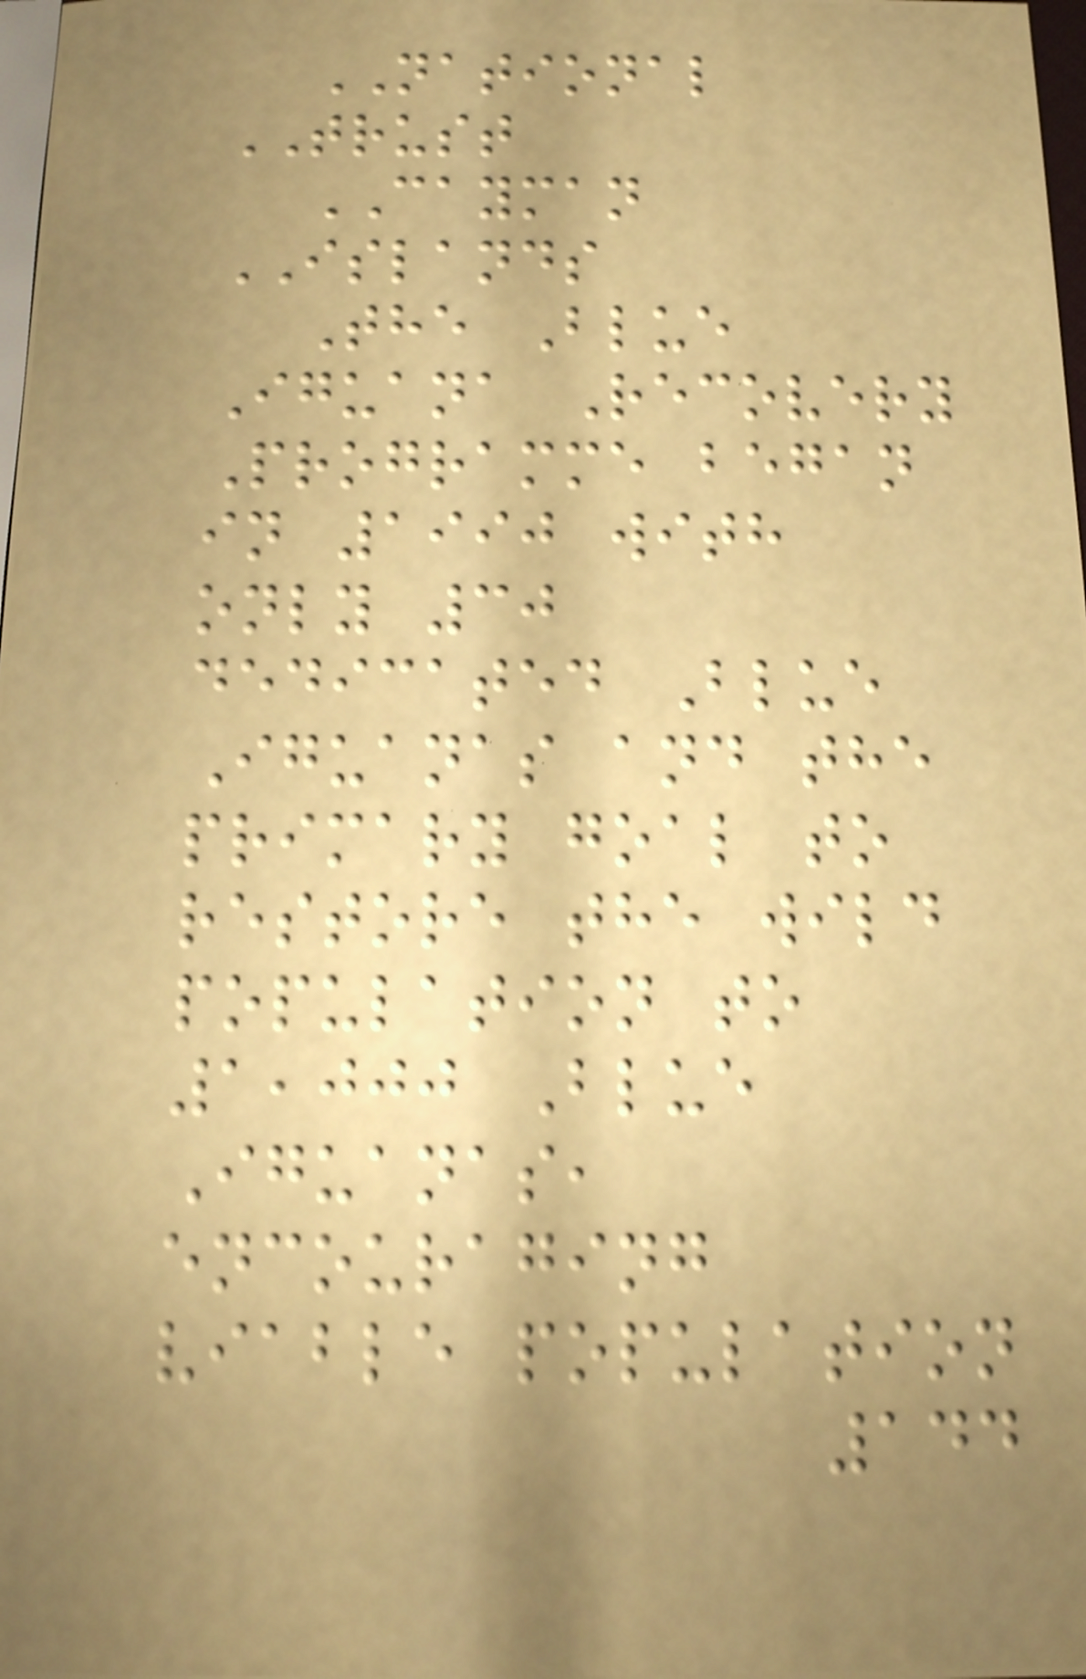NATIONAL
TRUST
CAYMAN
ISLANDS
The Blue
Iguana Recovery
Programme began
in 1990 with
only 30
dedicated Blue
Iguanas and the
primary goal to
restore the wild
population to
1,000 Blue
Iguanas,
encouraging
viable population
144
